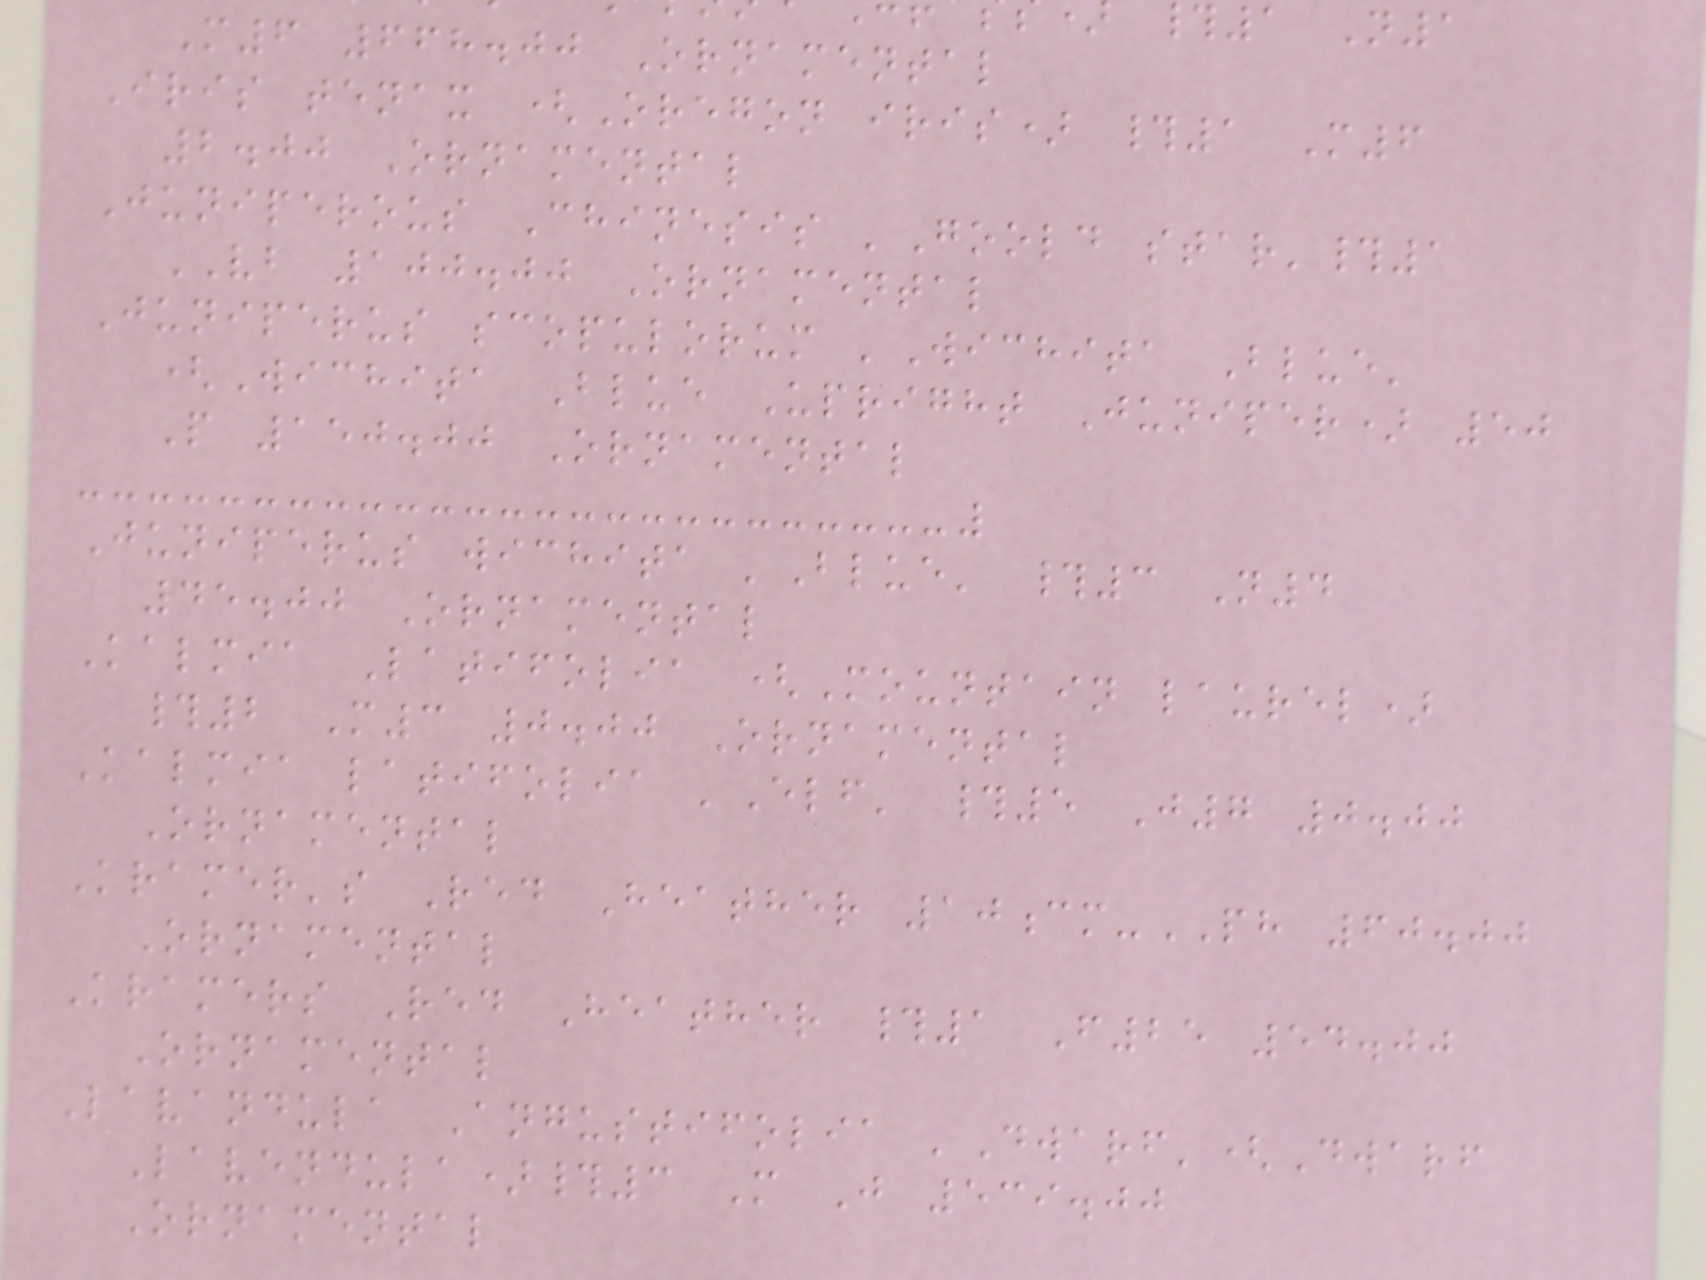M6 668.00 Ornamental
Iris tenax (Oregon iris) #1 M6
2.00 Ornamental
Juniperous Chinesis 'Goold star'#1
VB 100.00 Ornamental
Juniperus scopulorum 'Wichita Blue'
(Wichita Blue Upright Juniper) 50
P 150.00 Ornamental
Juniperus wichita 'Blue' #3 N4
45.00 Ornamental
Kalmia Latifolia (Mountain laurel)
#2 M3 0.00 Ornamental
Kalmia latifolia 'Elf' #5 J7 0.00
Ornamental
Kramer's Red Heather 10cm-PH 60.00
Ornamental
Kramers Red Heather #1 F25 54.00
Ornamental
Lavandula Angustifolia 'Dwarf'(Dwarf
Lavendula)#3 M J 539.00
Ornamental
